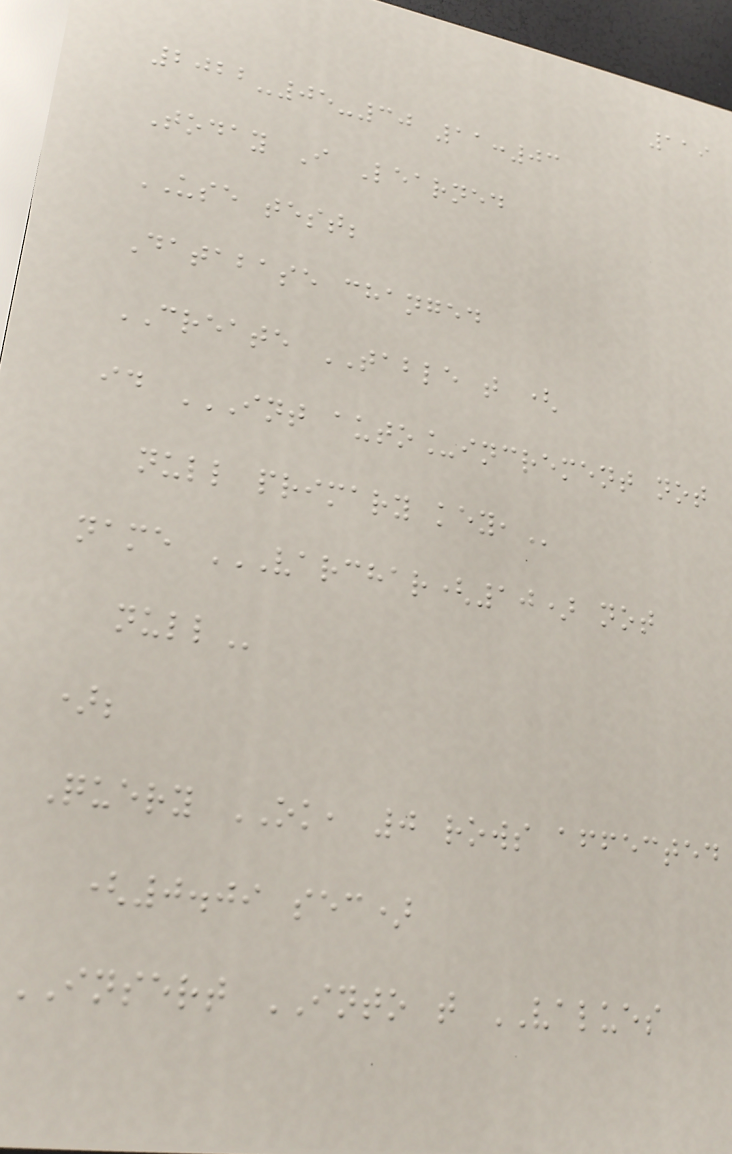119
2022-05-30 11:03
Today I Learned
USE test;
Database changed
CREATE TABLE t (
id INT AUTO_INCREMENT NOT
NULL PRIMARY KEY,
name VARCHAR(10) NOT
NULL
);
Query OK, 0 rows affected
(0.09 sec)
INSERT INTO t VALUES
